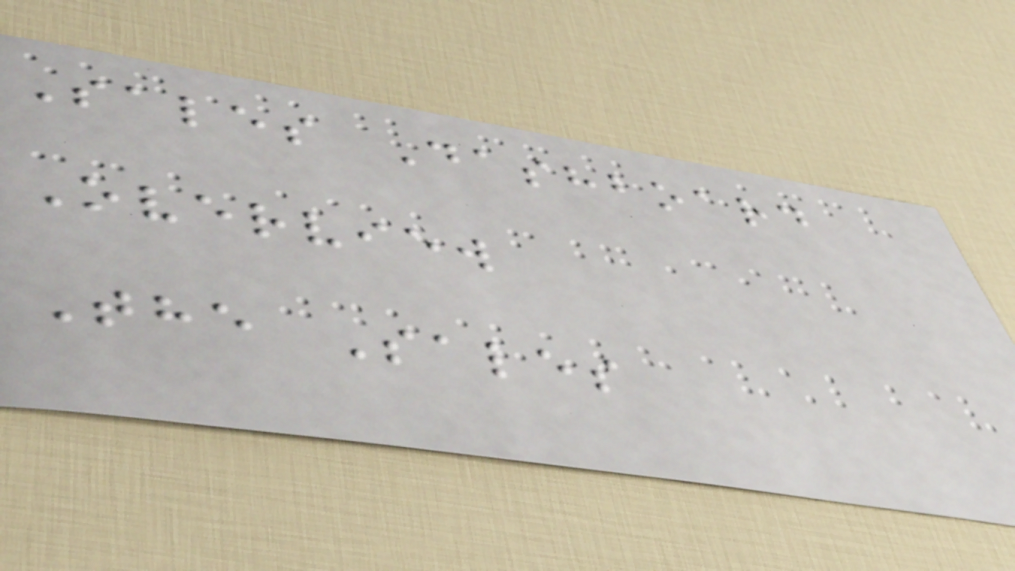Sales Dashboard
Overview
The Sales
